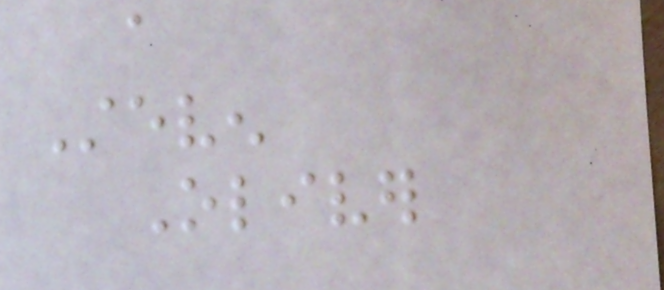a
Steven
Oliver
